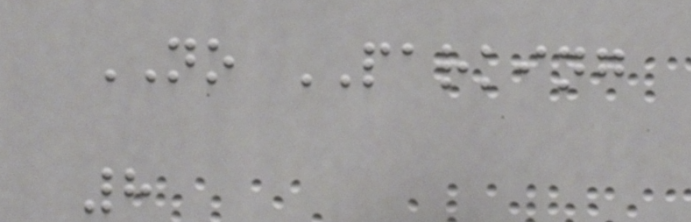NO PARKING
8
